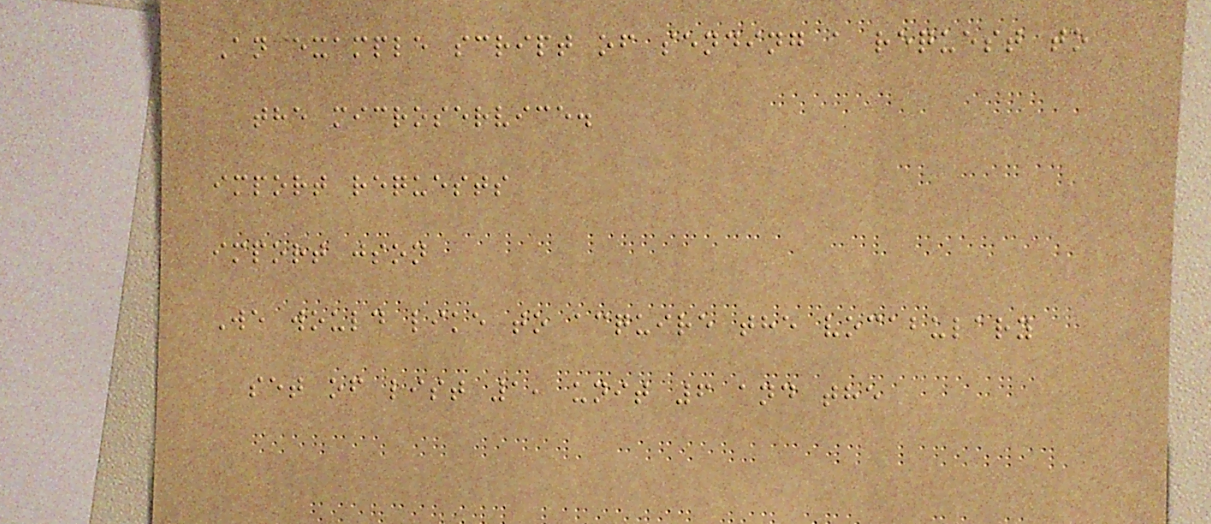An example script of sending a request to
the microservice.
import requests
import json
We would like to acquire the vocabulary
set of list 1, unit 6 and the
